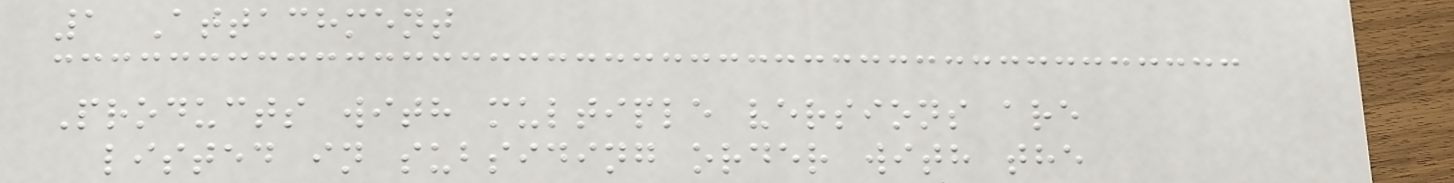1 Attachment
Products with multiple versions are
listed in subsiding order with the
